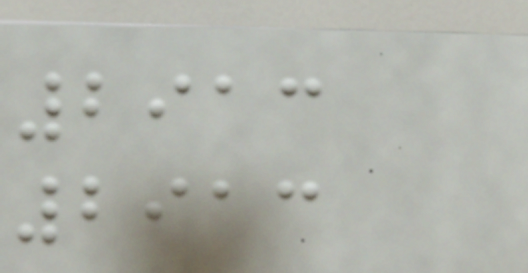2913
2913
